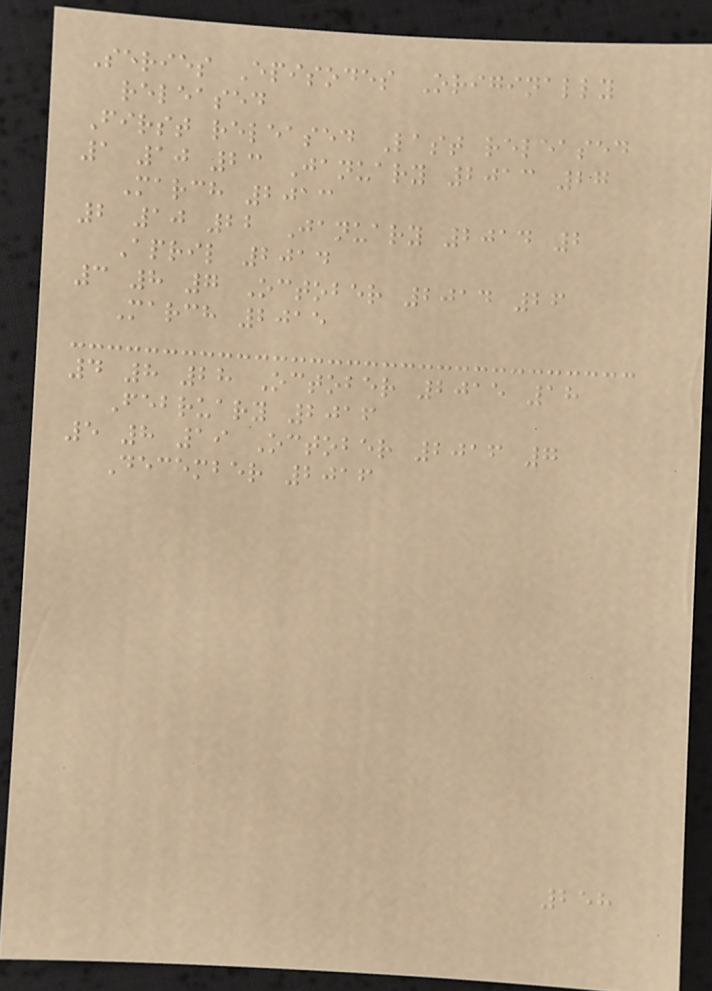Series Episodes Originally
released
First released Last released
1 10 23 January 2013 27
March 2013
2 10 22 January 2014 2
April 2014
3 8 7 October 2014 26
March 2015
4 8 28 October 2015 18
February 2016
5 8 19 October 2016 7
December 2016
258
